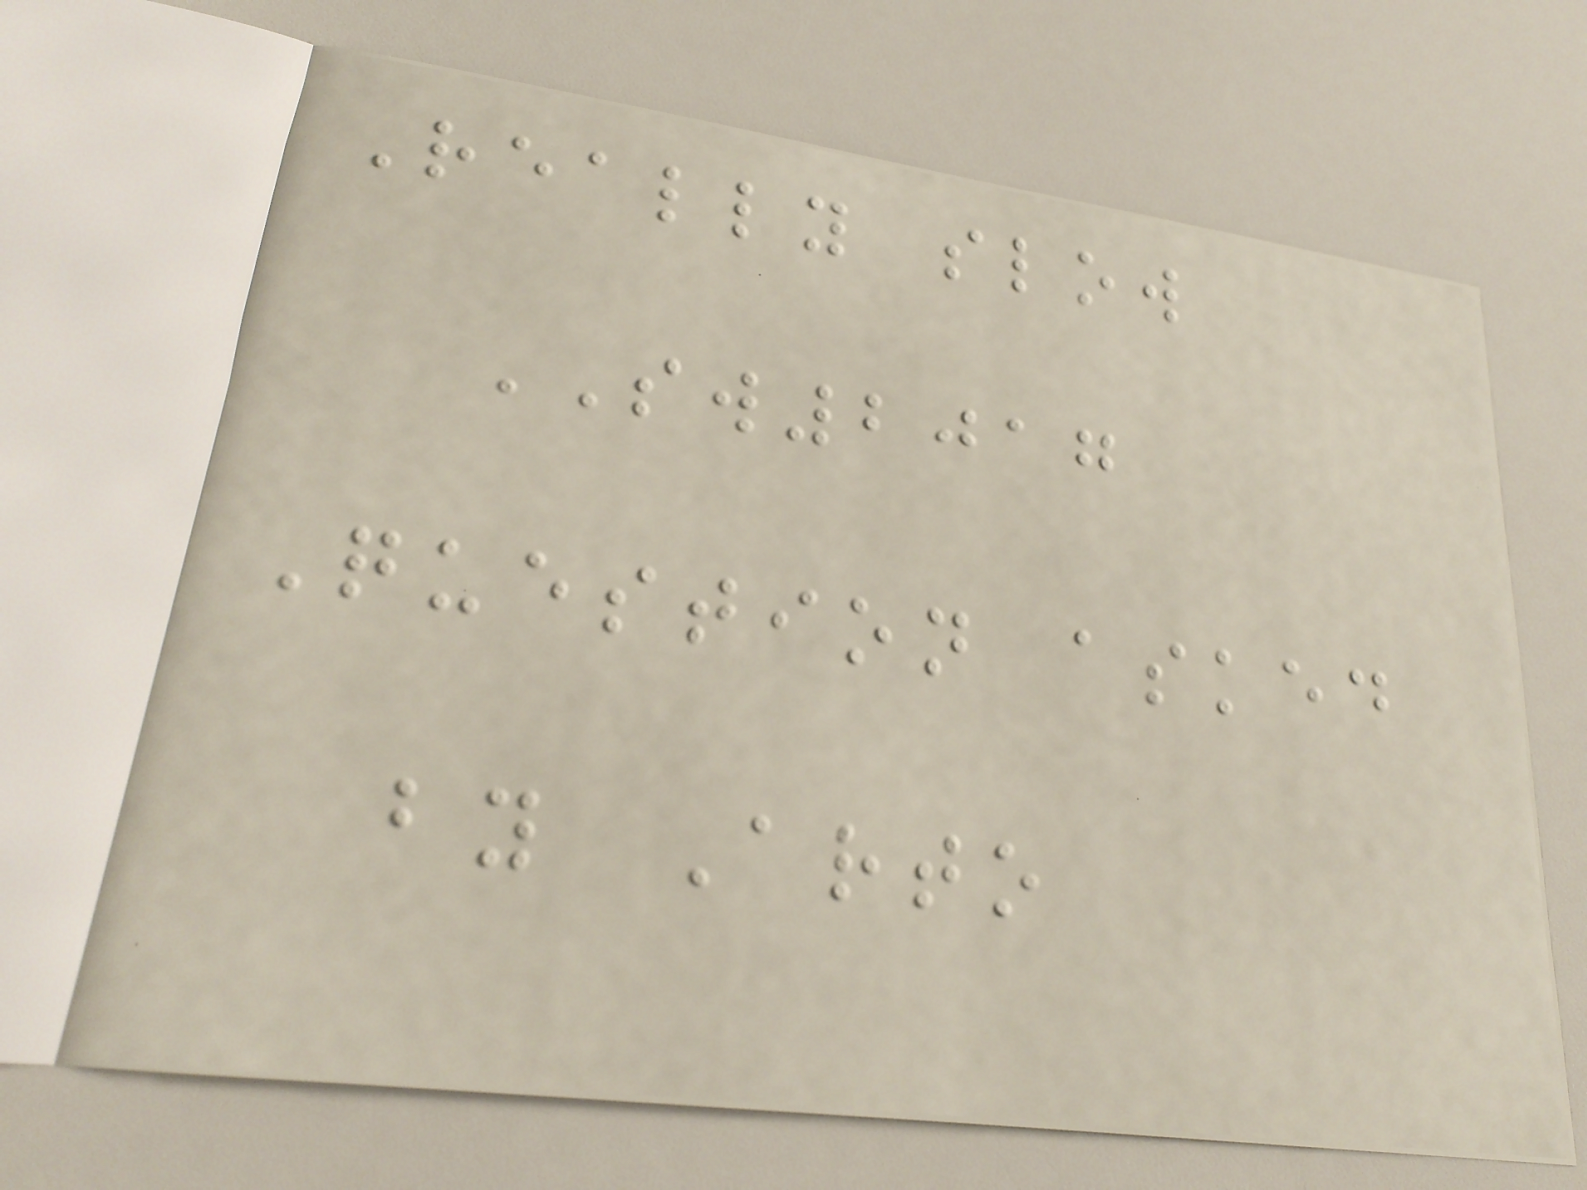Really slow
SW2017
Question asked
by Arto
